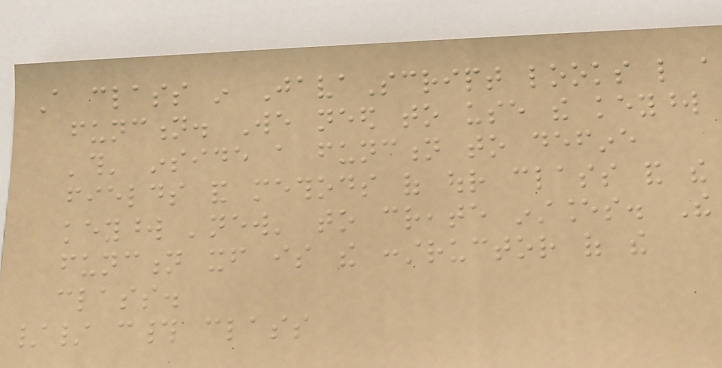A class in JavaScript looks like a
function. We need to use the keyword
'this' inside a function to define
fields and methods of our class and the
keyword 'new' to create instances. The
function itself is the constructor of the
class.
// c# class
